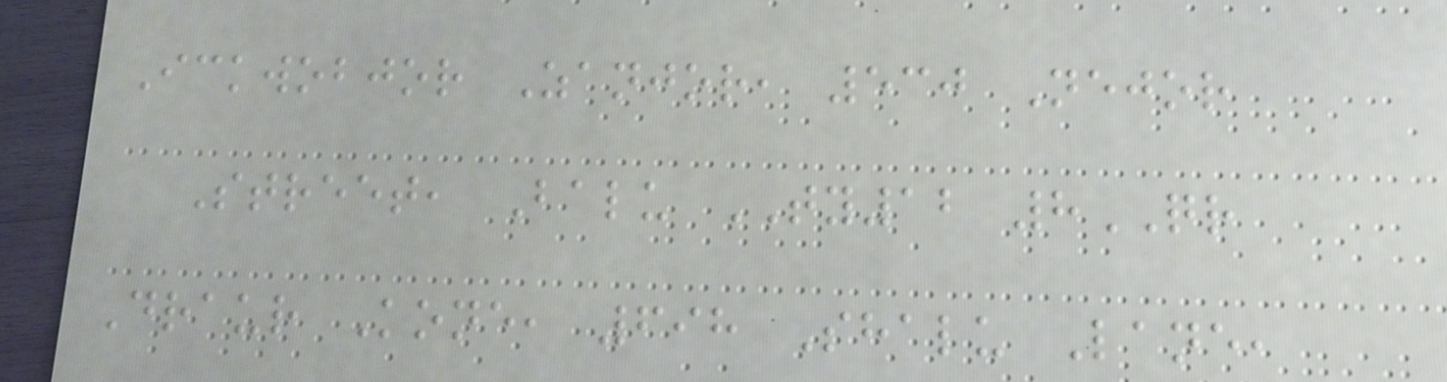Ickwobjor Zanjor, 530 Nejor
Street, Balu TY12 8QR
Draur Kone, 698 Shalu Lane,
